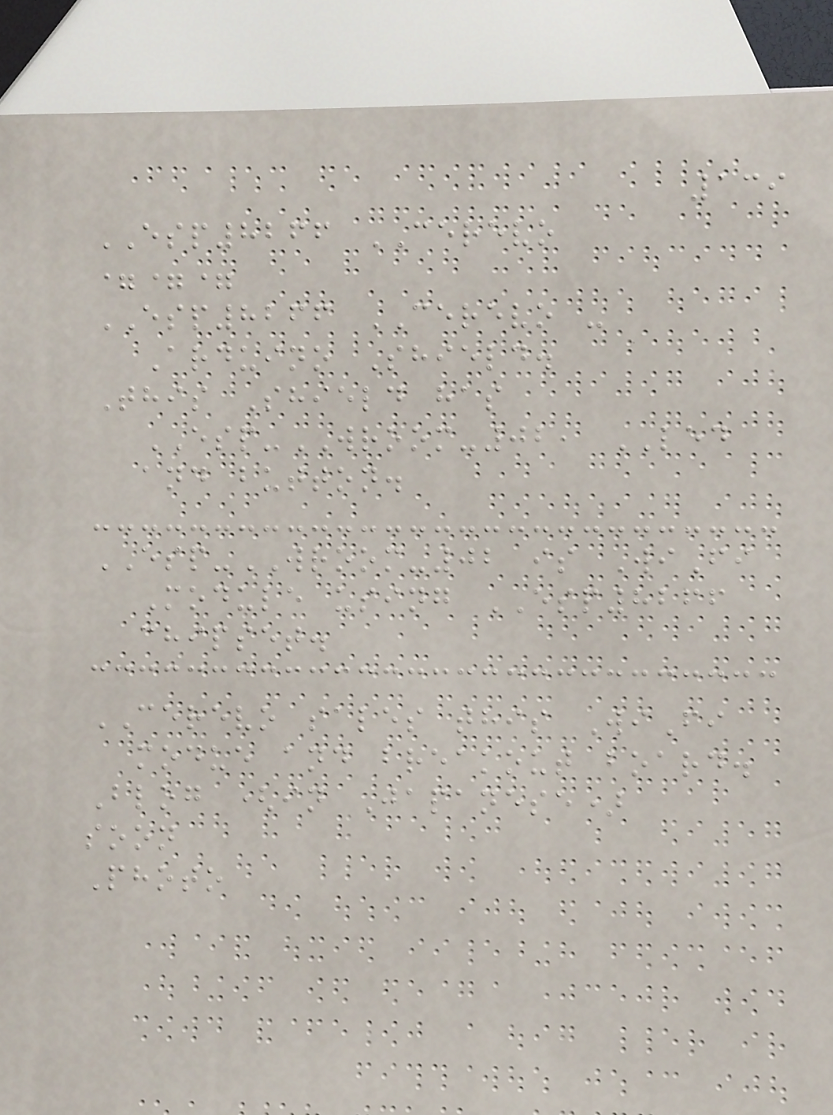139
ESP8266 CEREVO
===
ESP8266 CEREVO -
Arduino Shield.
This Shield has
ESP-WROOM-02, LED
and button.
ESP-WROOM-02 is WiFi
Module using ESP8266
chipset.
CEREVO sales this WiFi
modue and breakout board.
Blog (in Japanese)
soon
Photo
